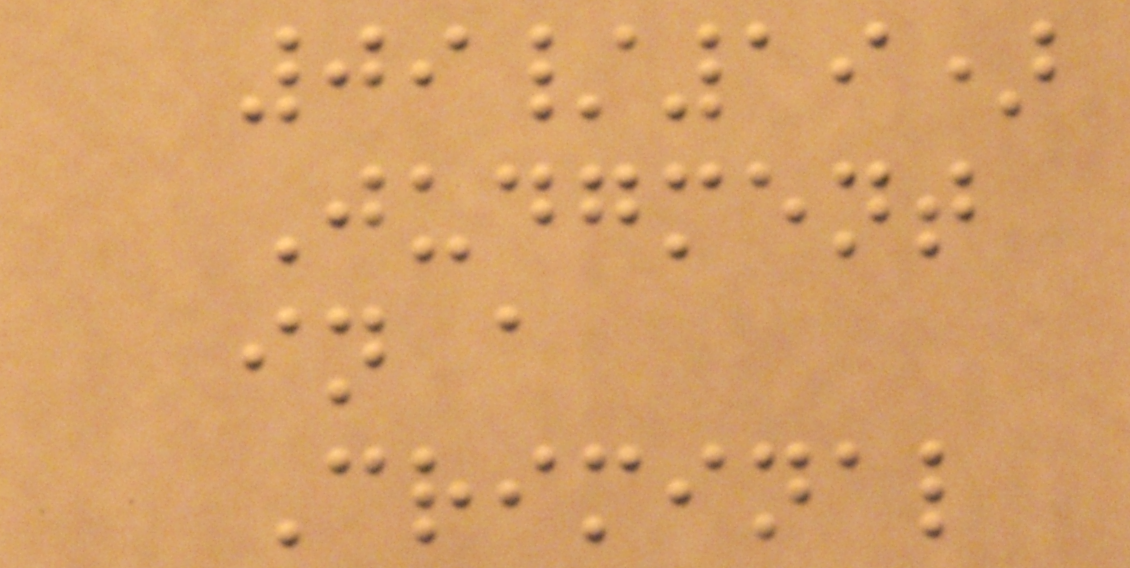09/19)
Judgment
in a
Criminal
